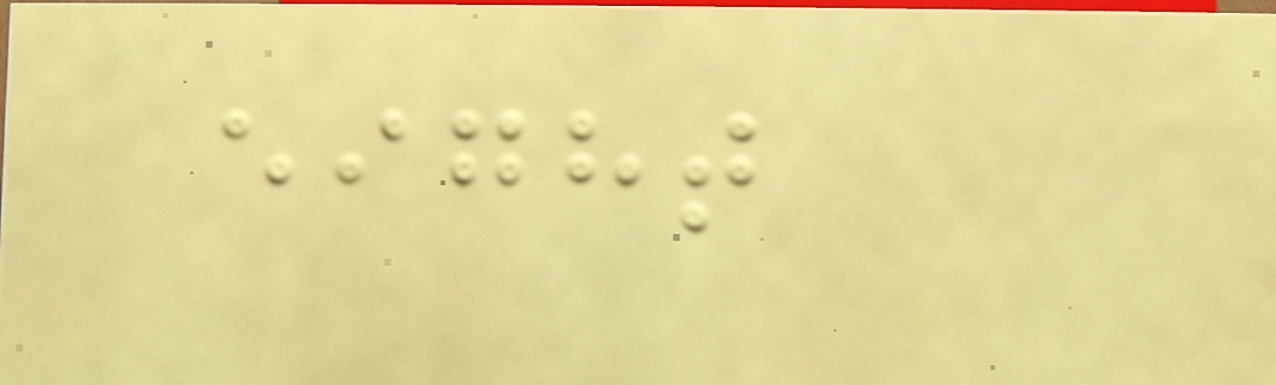eight
